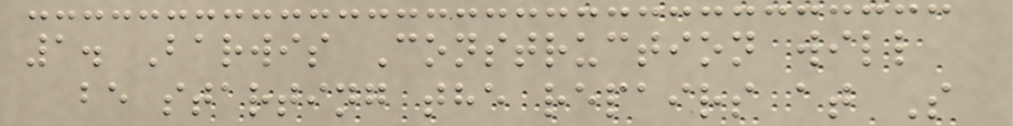1. Barwis Construction will
be starting the repairs at S
